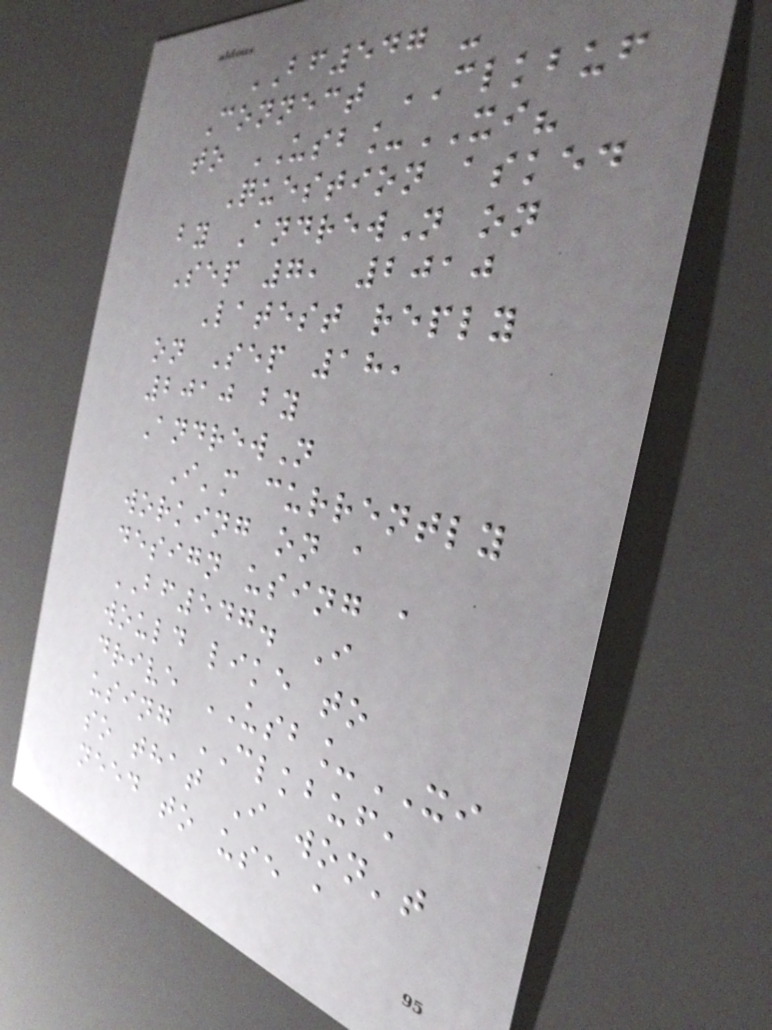BF547 -
Connect CLKBUF
to USB_XI?
Question asked
by AndrewN on
Sep 7, 2010
Latest reply
on Sep 18,
2010 by
AndrewN
I'm currently
working on a
design using a
BF547. I
would like to
drive USB_XI
using CLKBUF,
so that I won't
need to use a
